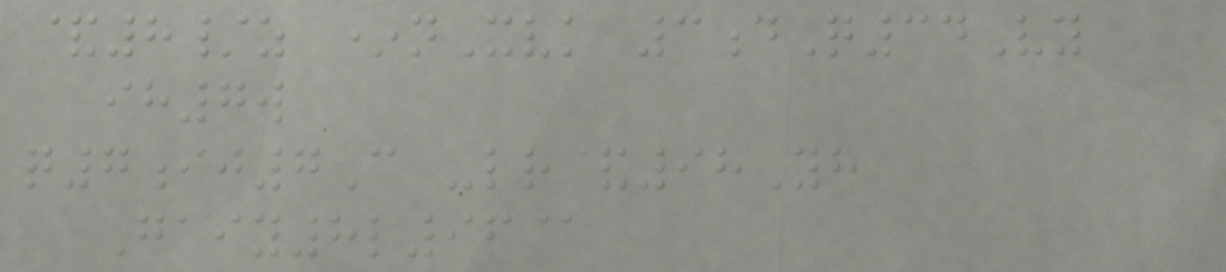&8/z *nXvk 3dQ34Vy
ih7w
q7ij7C -lr&98Yh
Gaiy8l96@
